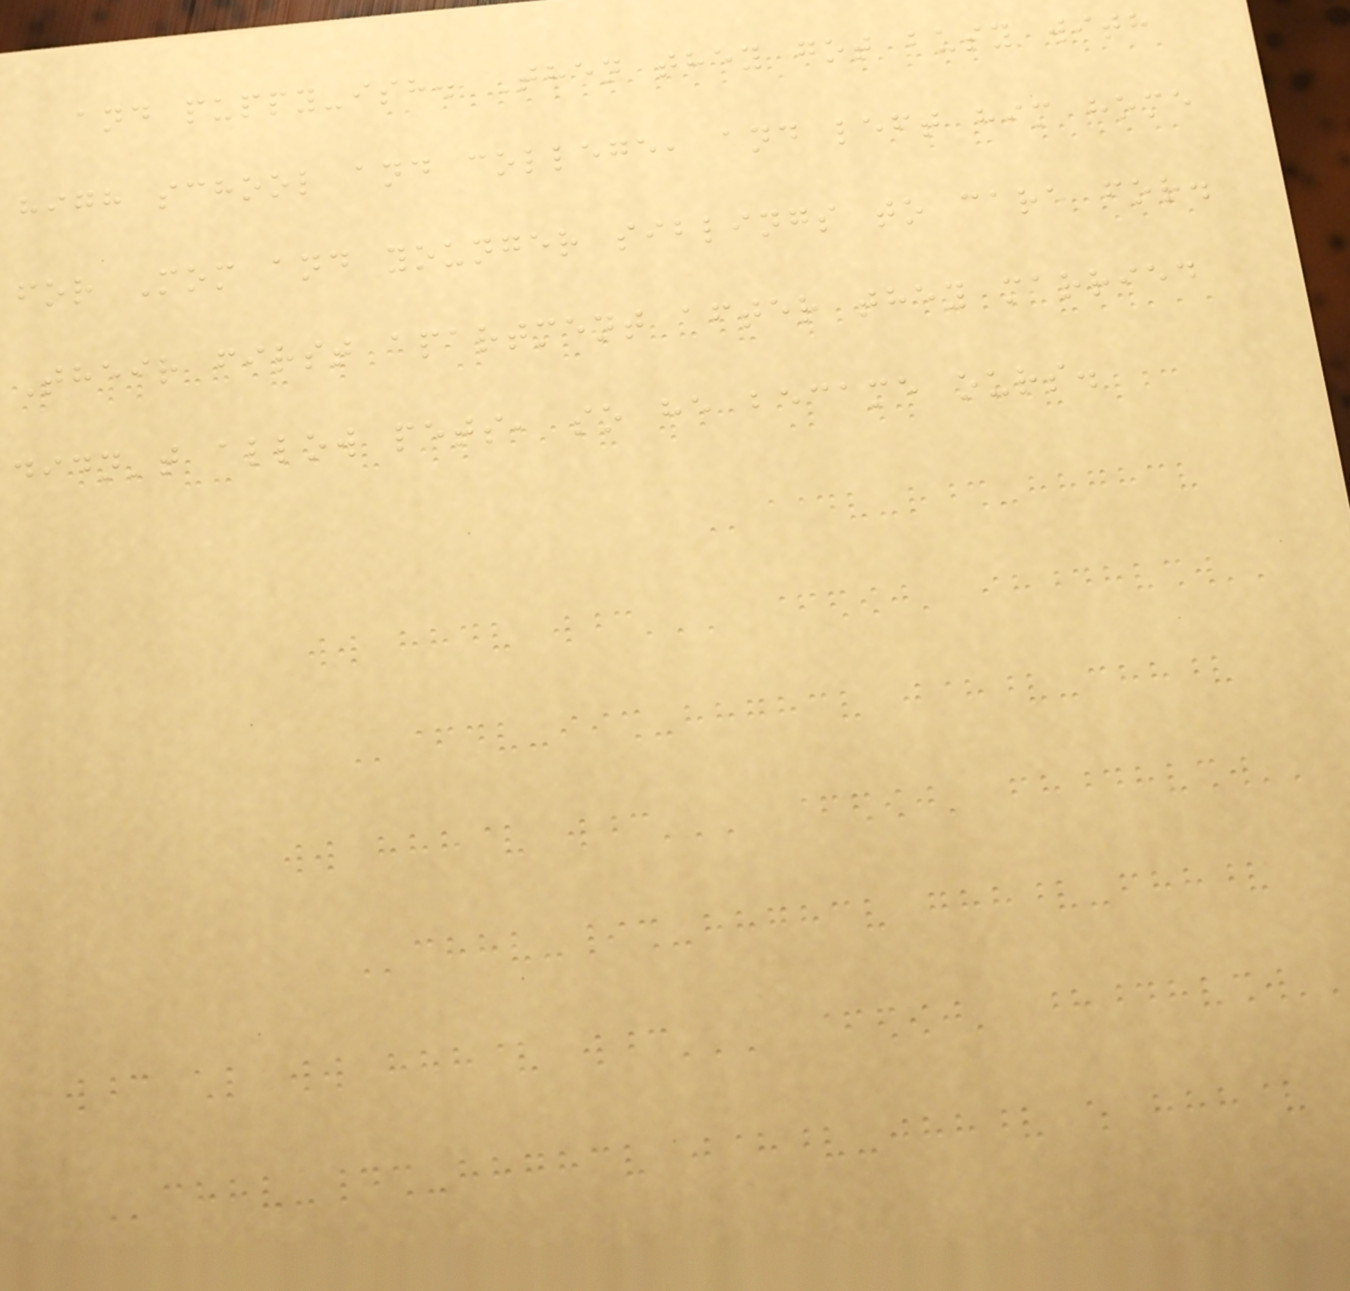and puppy-ish. Then they got busy with
high school and college, and left him home
for Mom and younger siblings to care for.
Their first apartment after they married
didn't allow pets, so he became ours.
